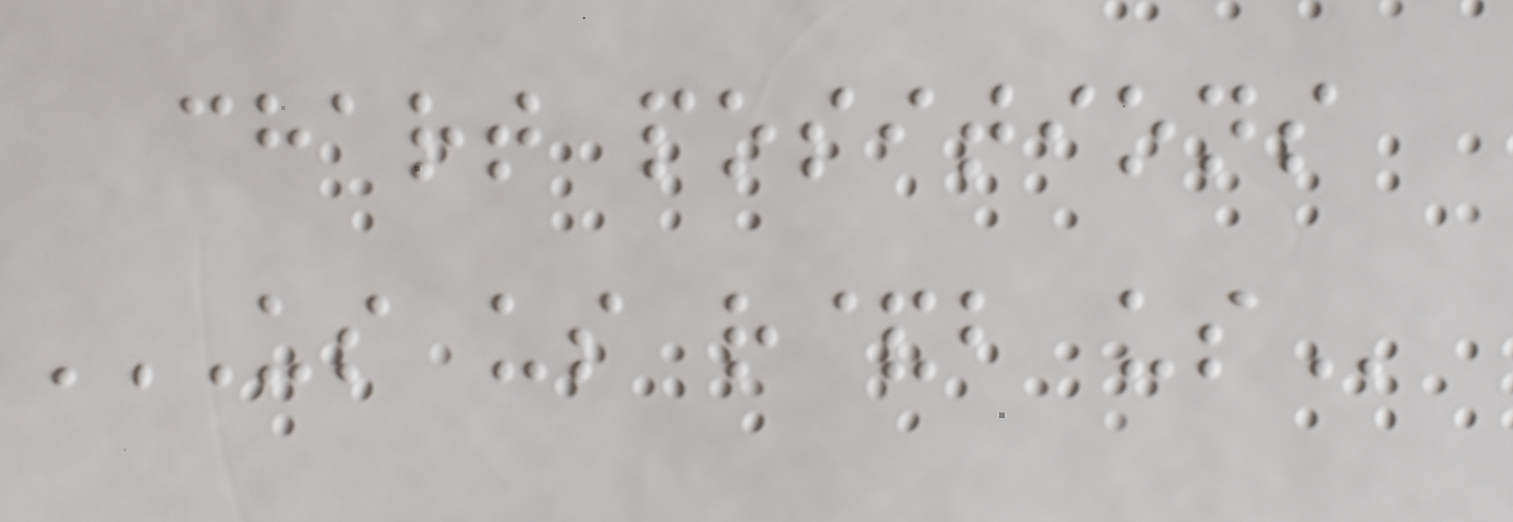chart positions
US US R&B US
